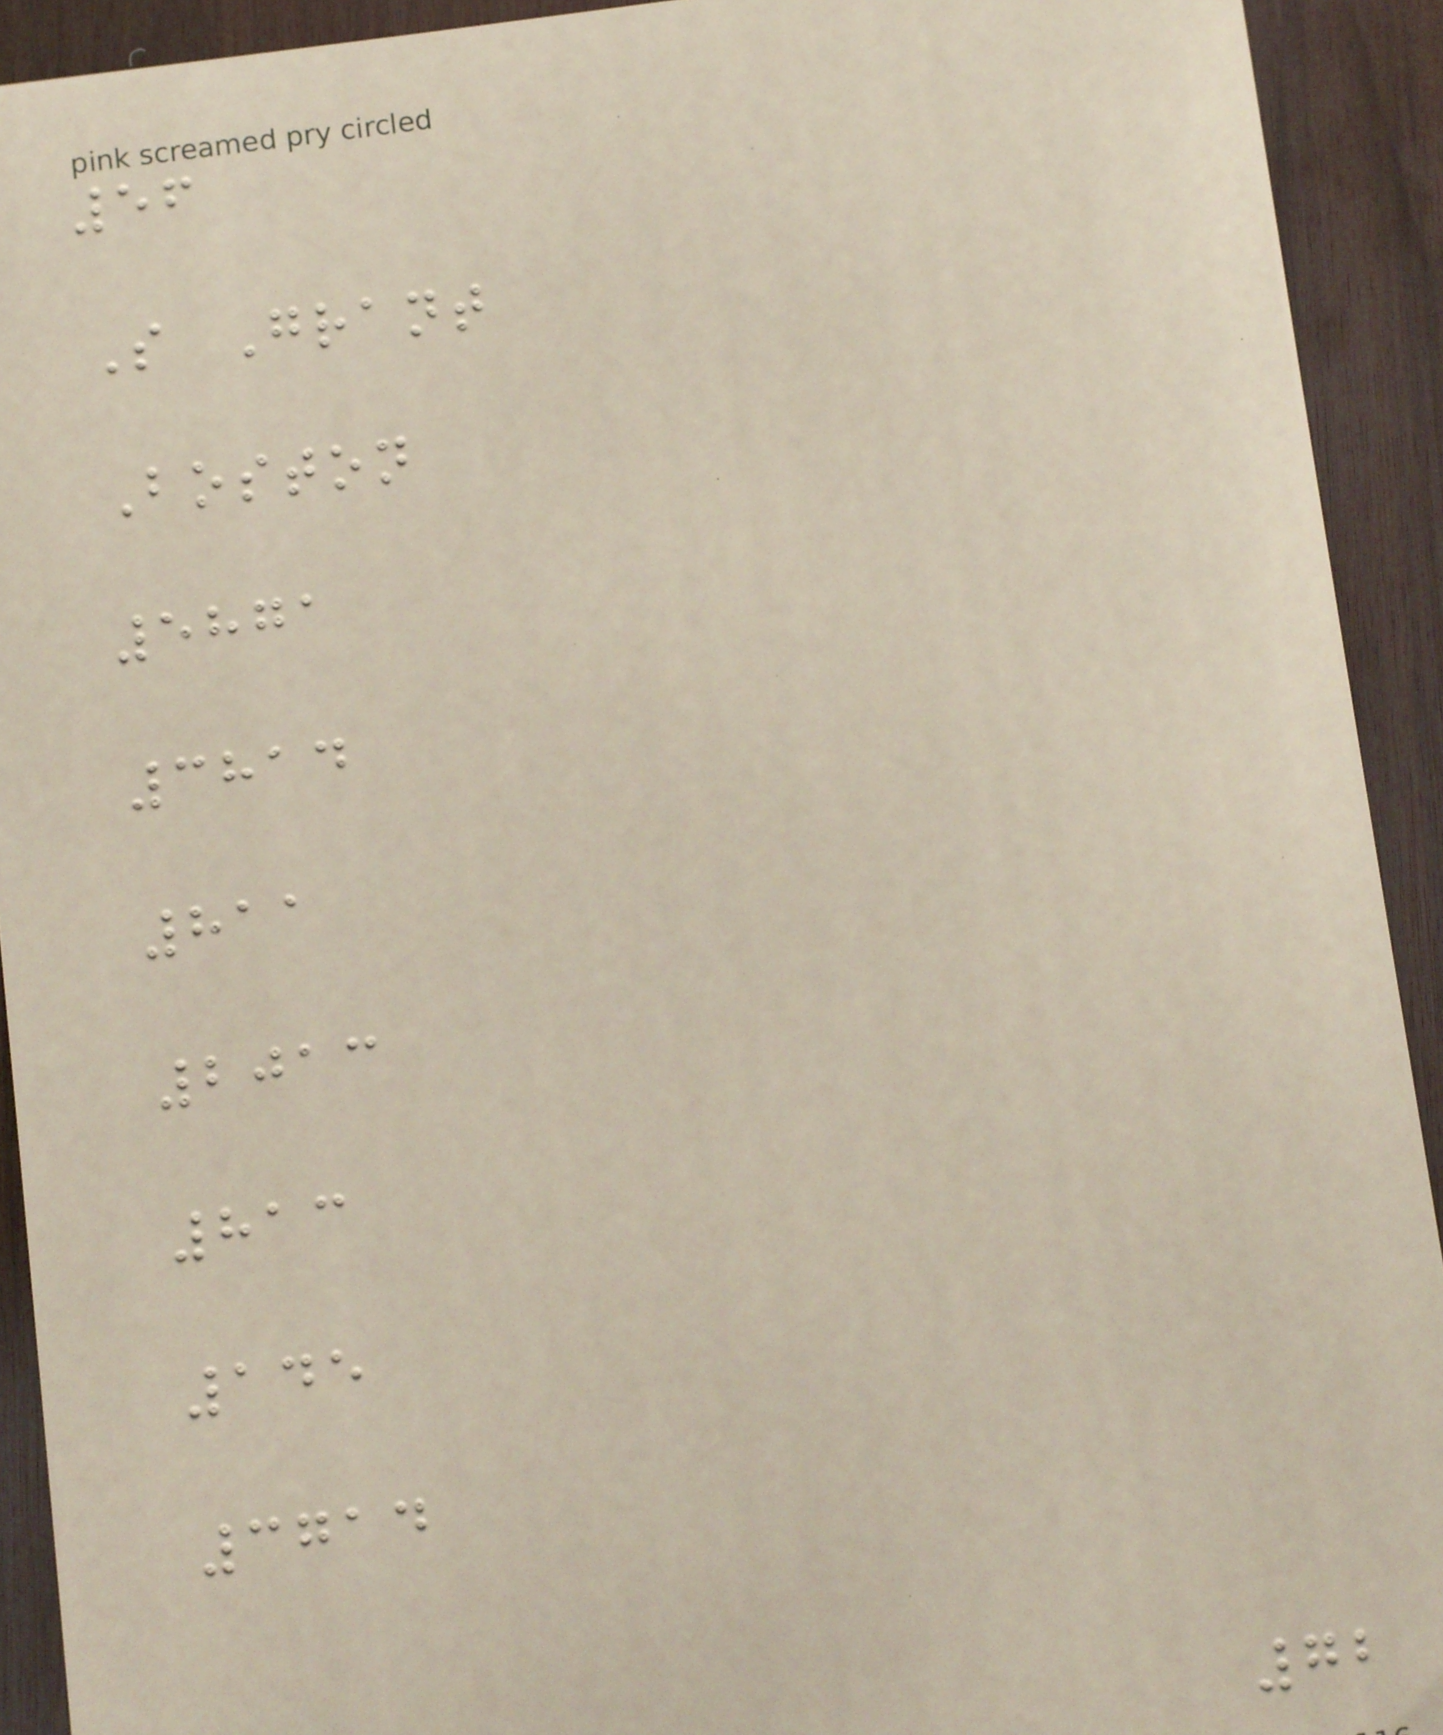56
S Grant
Boston
5871
3814
811
2013
813
145
3714
72
